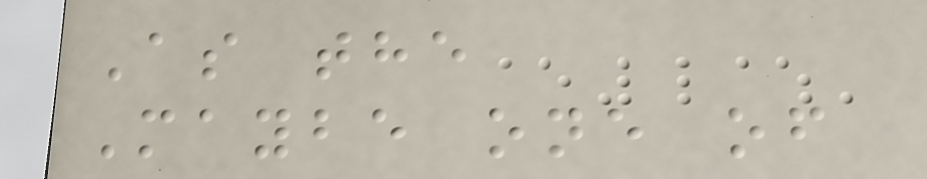As the
Maybe one of
